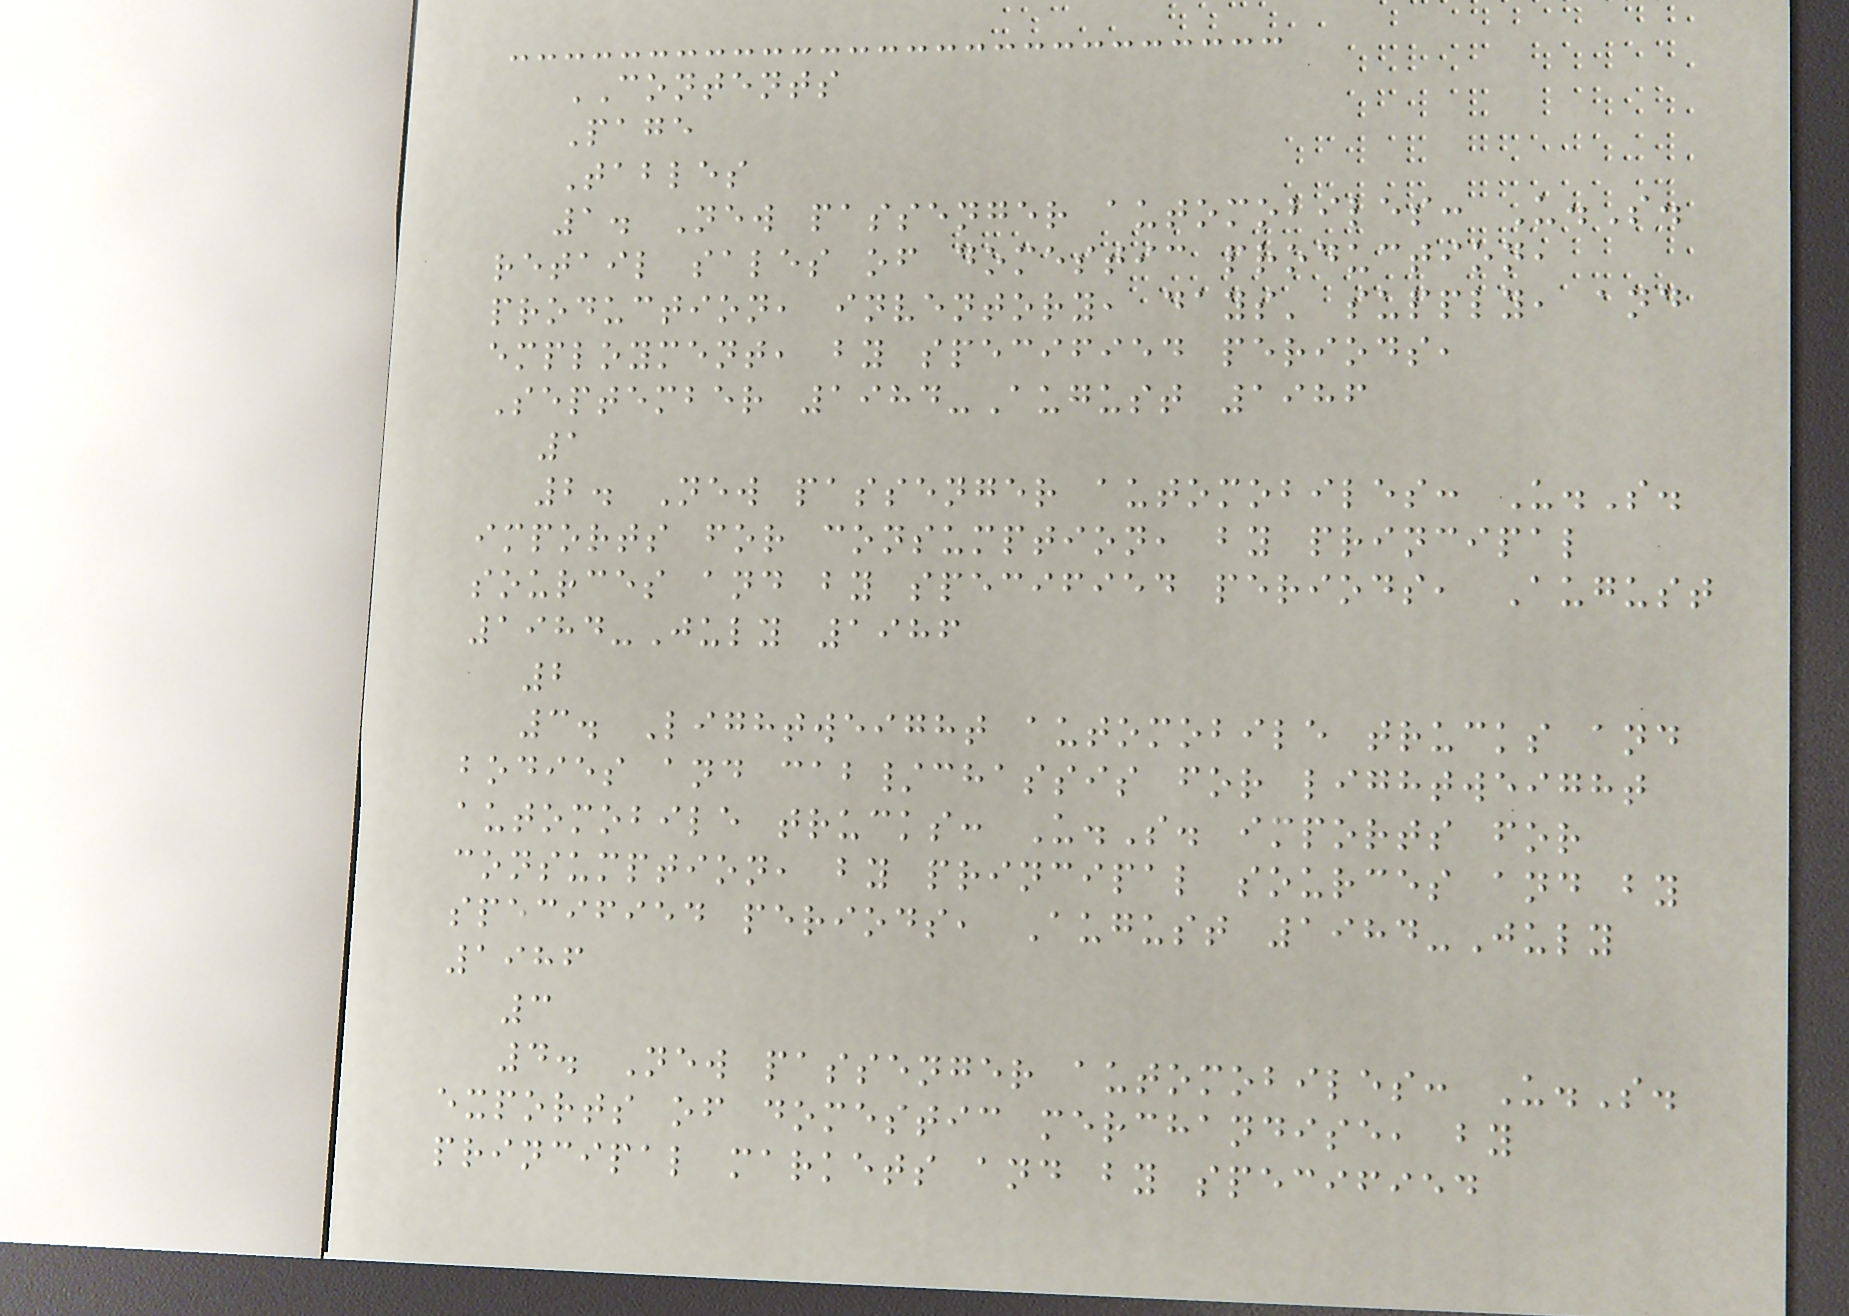CONTENTS
Page
Tables
1. New passenger automobiles: U.S.
retail sales of domestic production,
production, inventory, days' supply, and
employment, by specified periods,
September 1984-August 1986
1
2. New passenger automobiles: U.S.
imports for consumption, by principal
sources and by specified periods, August
1984-July 1986
2
3. Lightweight automobile trucks and
bodies and cab/chassis for lightweight
automobile trucks: U.S. imports for
consumption, by principal sources and by
specified periods, August 1984-July
1986
3
4. New passenger automobiles: U.S.
exports of domestic merchandise, by
principal markets and by specified
